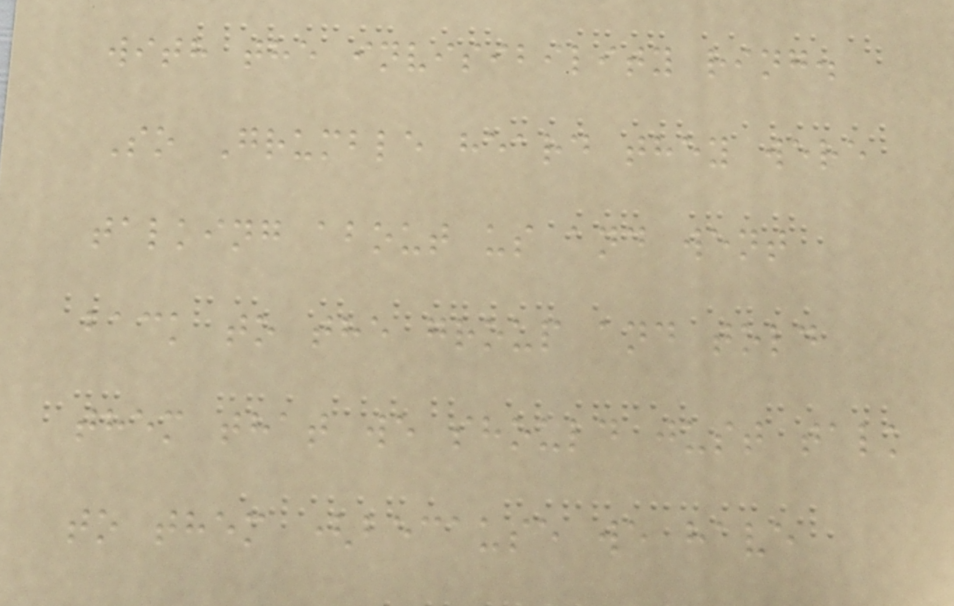with the invisibility ring.
So Grumble heard they were
talking about us and went
back to the group and told
them that we should just talk
to them (because we have
